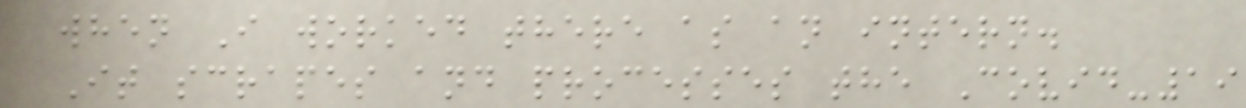when I worked there as an intern.
It scrapes and processes the Covid-19
